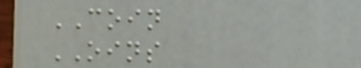COIN
OINS
